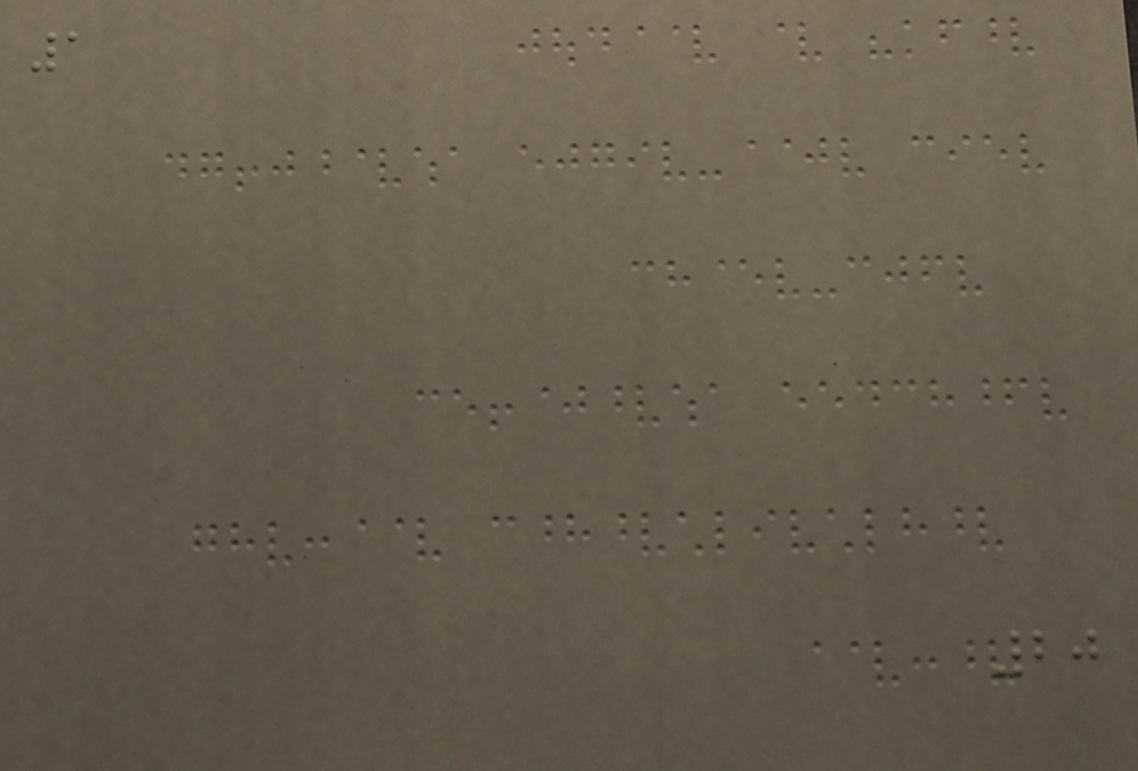1
20
